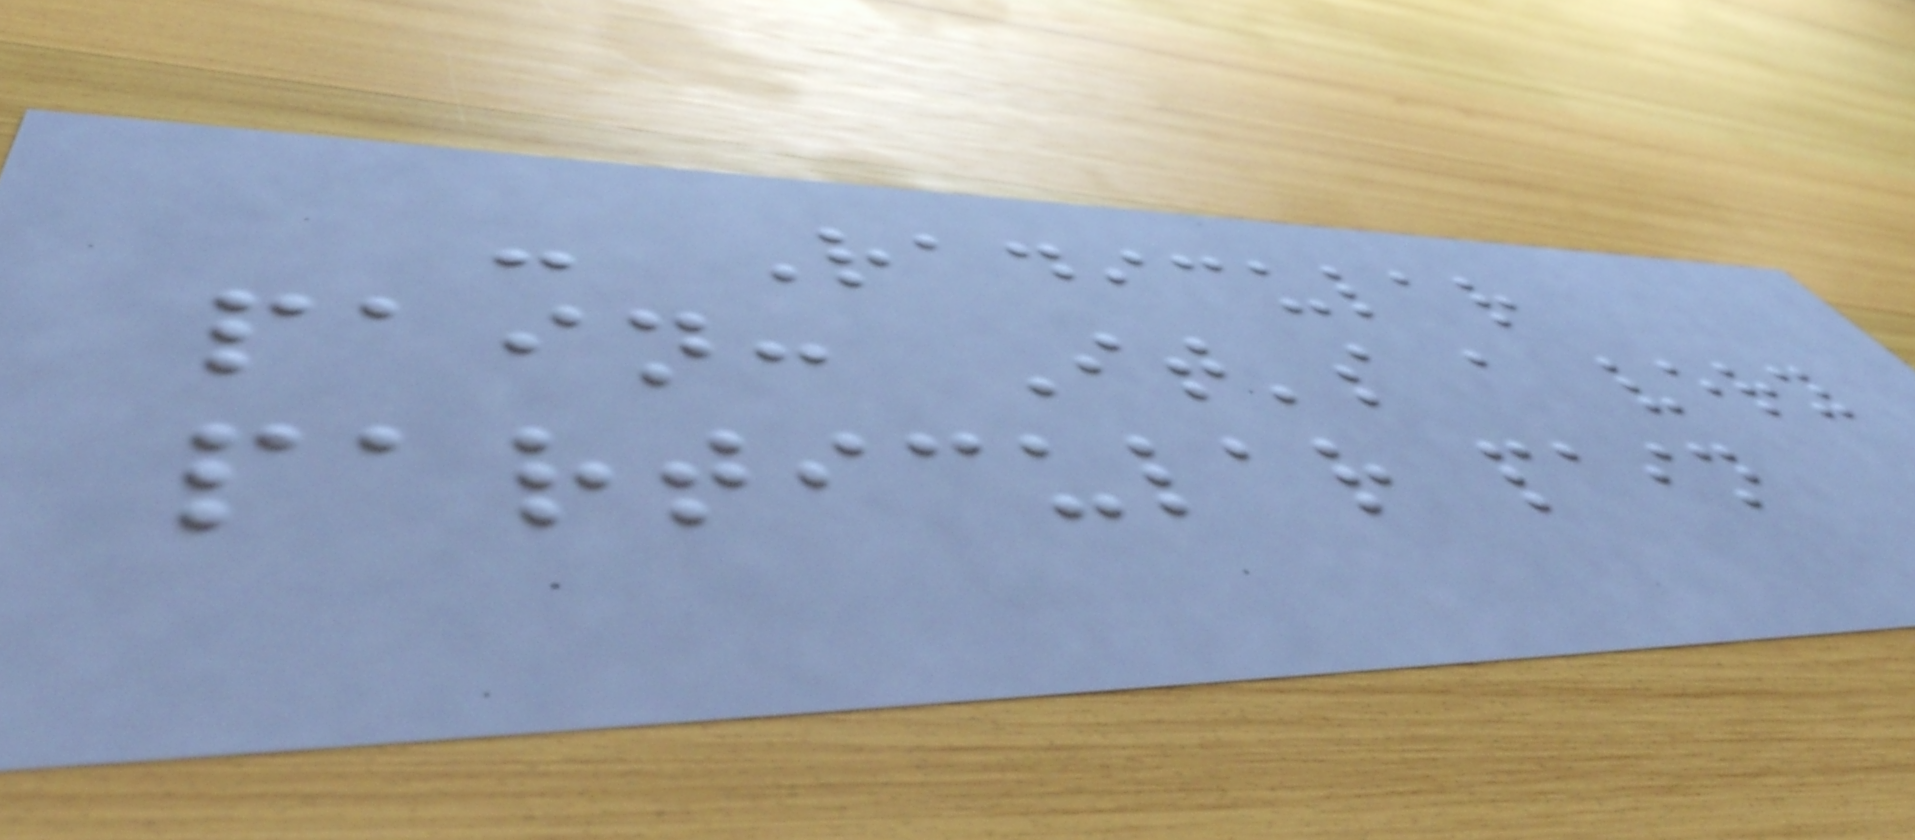- Radicular
pain: It's a very
particular pain
